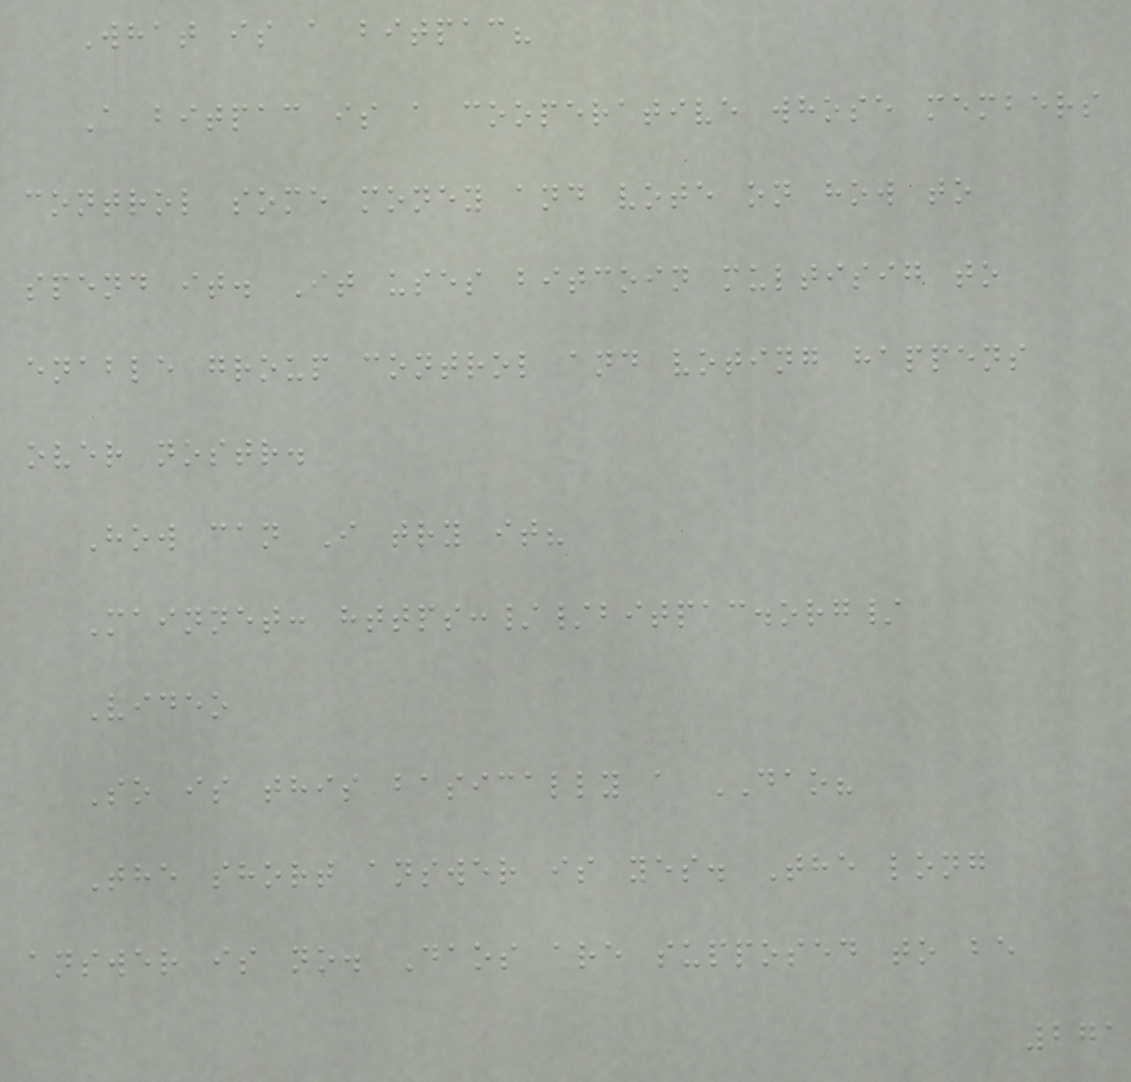What is a bitpac?
A bitpac is a cooperative whose members
control some money and vote on how to
spend it. It uses bitcoin multisig to
enable group control and voting happens
over nostr.
How can I try it?
Mainnet: https://bitpac.org/
Video
So is this basically a DAO?
The short answer is yes. The long
answer is no. Daos are supposed to be
271
